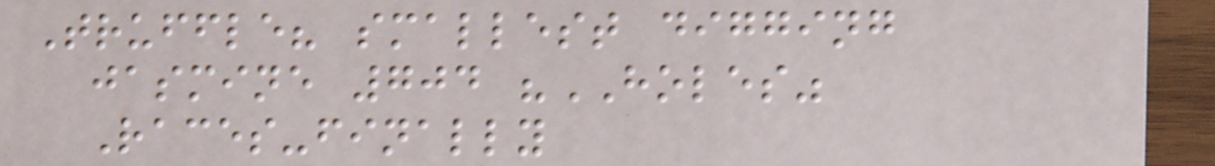Truffle? smallest digging
jasmine 704 "HOLES"
Races-finally
